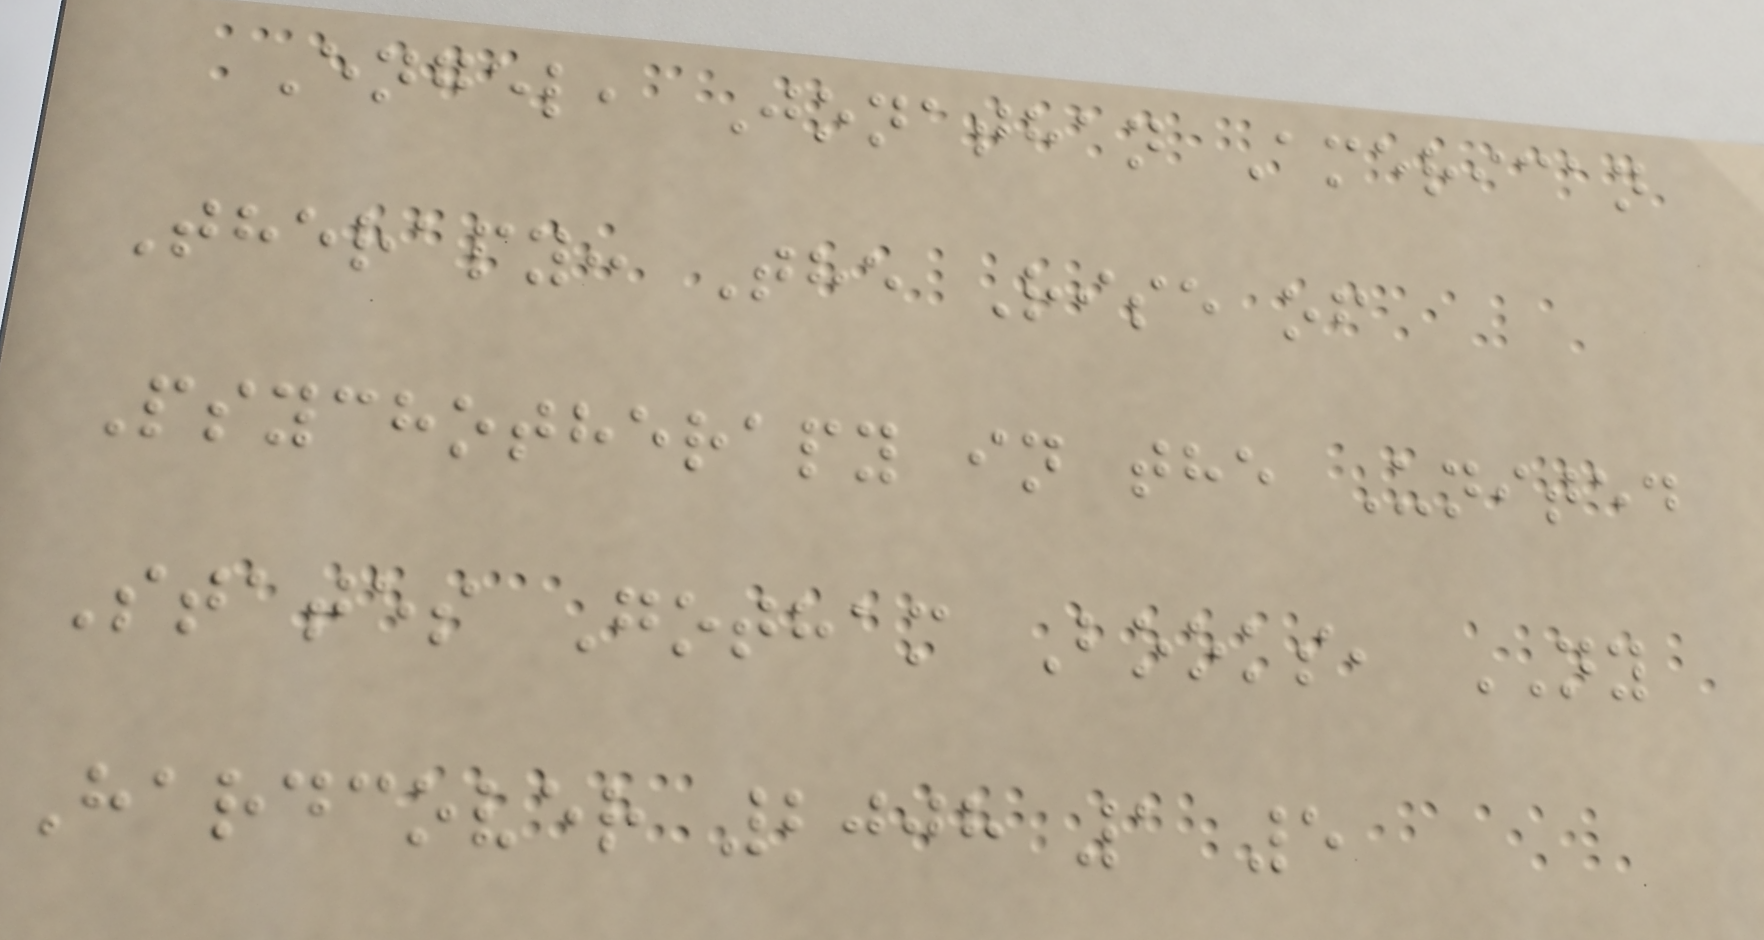Engel, Jonathan American
Therapy: The Rise of
Psychotherapy in the United
States Gotham Books, NY
Hardcover 2008 1 5
